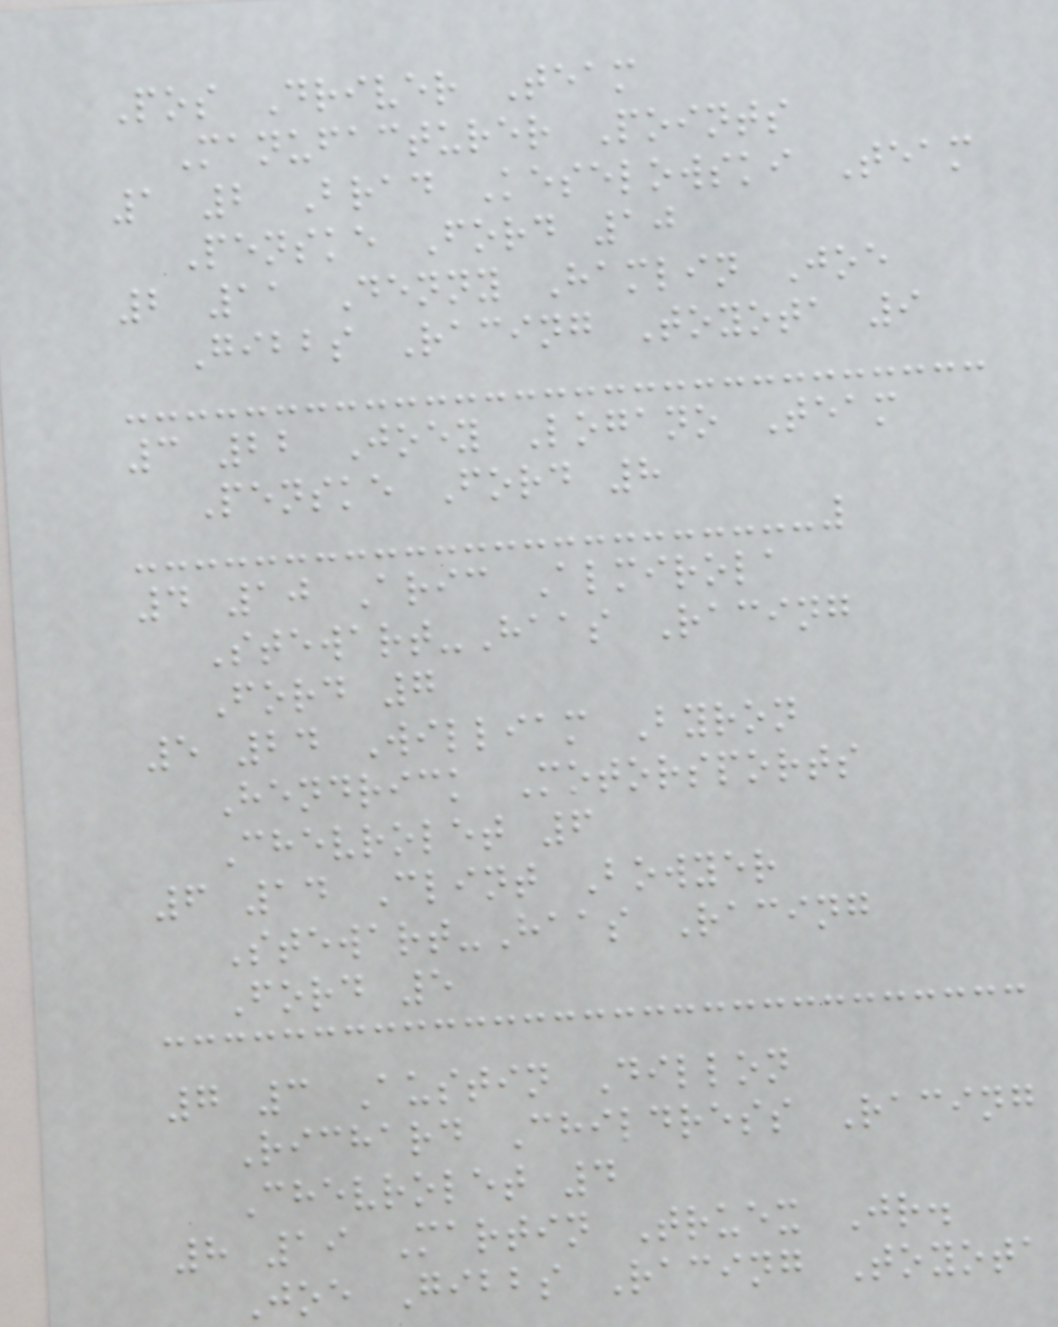Pos Driver Team
Manufacturer Points
1 2 Brad Keselowski Team
Penske Ford 10
2 11 Denny Hamlin Joe
Gibbs Racing Toyota 9
3 22 Joey Logano Team
Penske Ford 8
4 10 Aric Almirola
Stewart-Haas Racing
Ford 7
5 24 William Byron
Hendrick Motorsports
Chevrolet 6
6 14 Clint Bowyer
Stewart-Haas Racing
Ford 5
7 3 Austin Dillon
Richard Childress Racing
Chevrolet 4
8 19 Martin Truex Jr.
Joe Gibbs Racing Toyota
